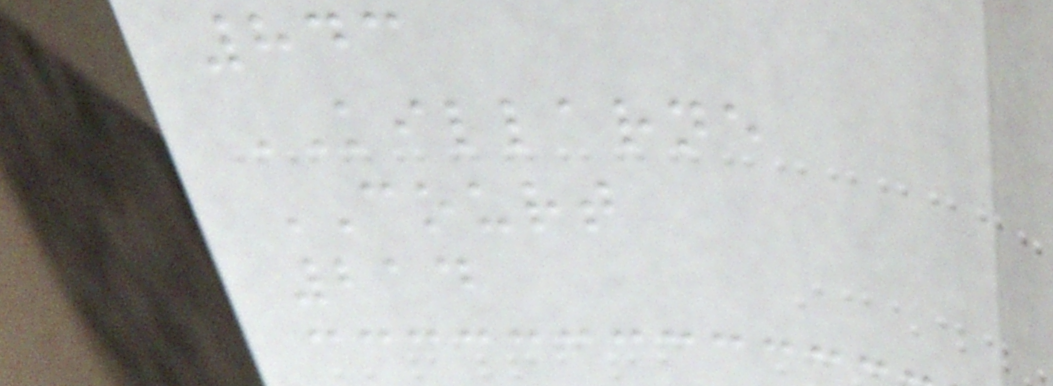843
KILLARNE
COURT
214
